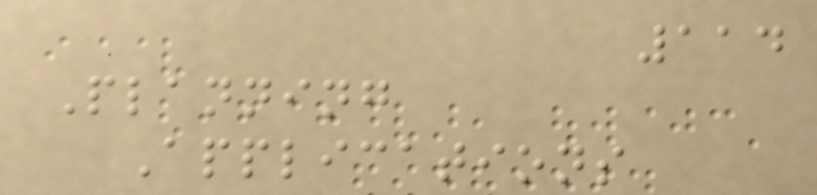114
Planning
Applications
